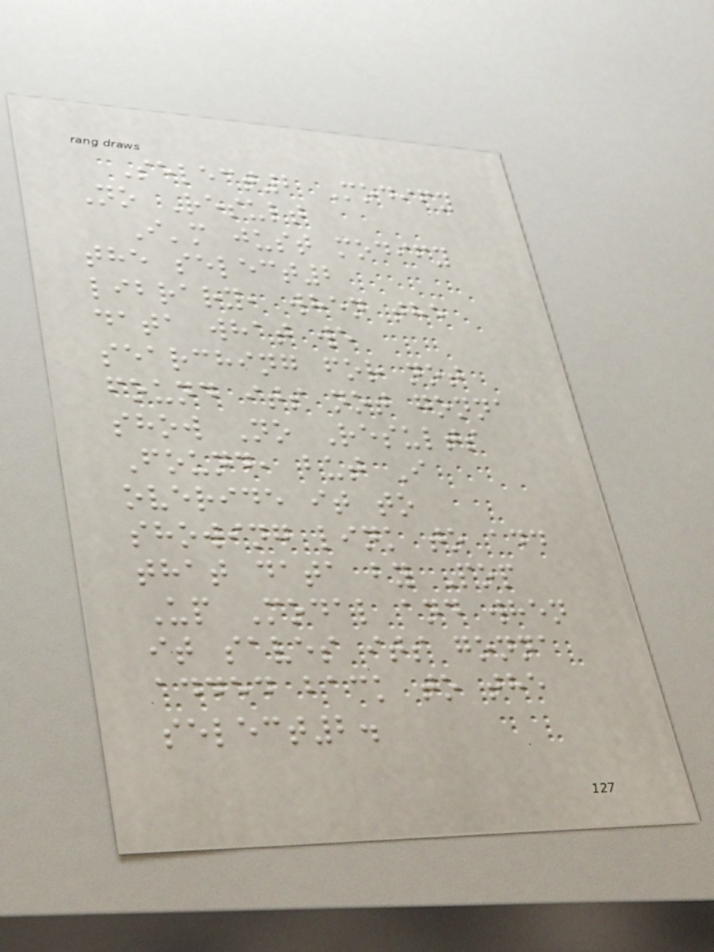Select2 Modify
No Result
I'm just modify
the select2
library, when the
data what we
searching for not
found its not gonna
show No Results
Found, but I
overide it to
showing link to add
that data by Pop
Up Modal and when
it saves its gonna
added back to the
select2.
